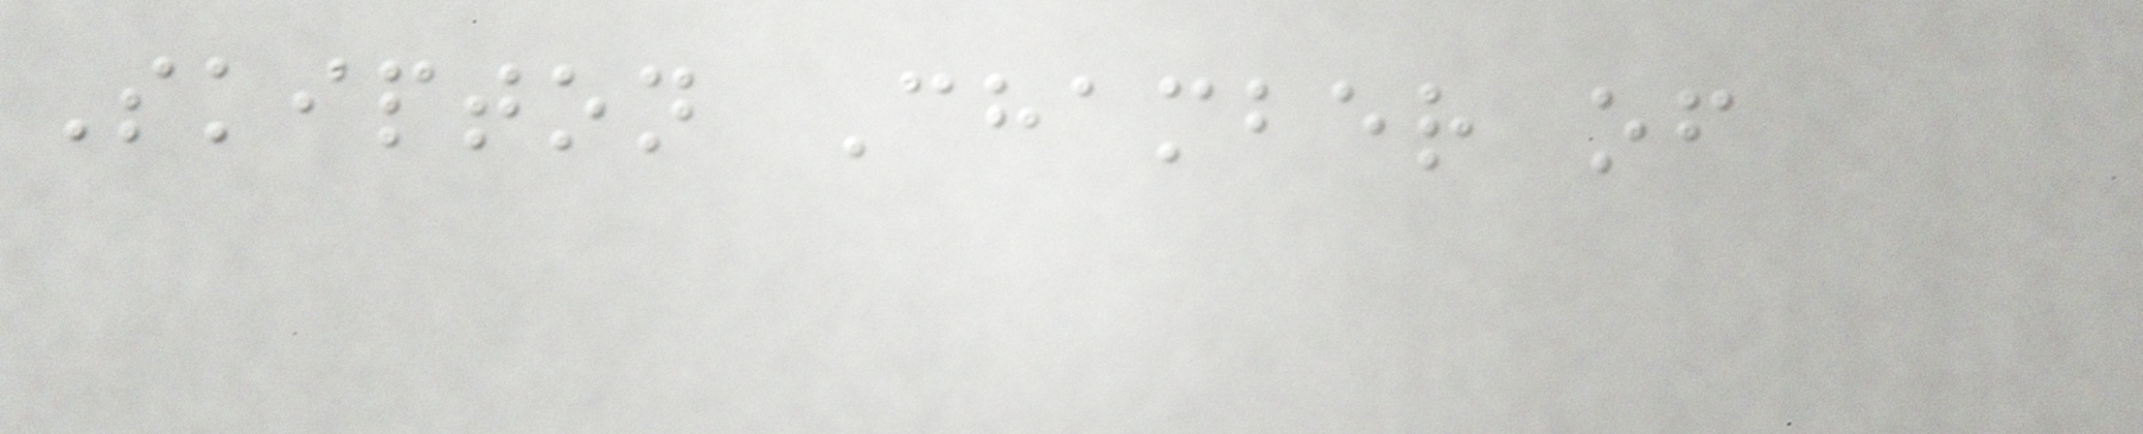Skipton Chamber of
